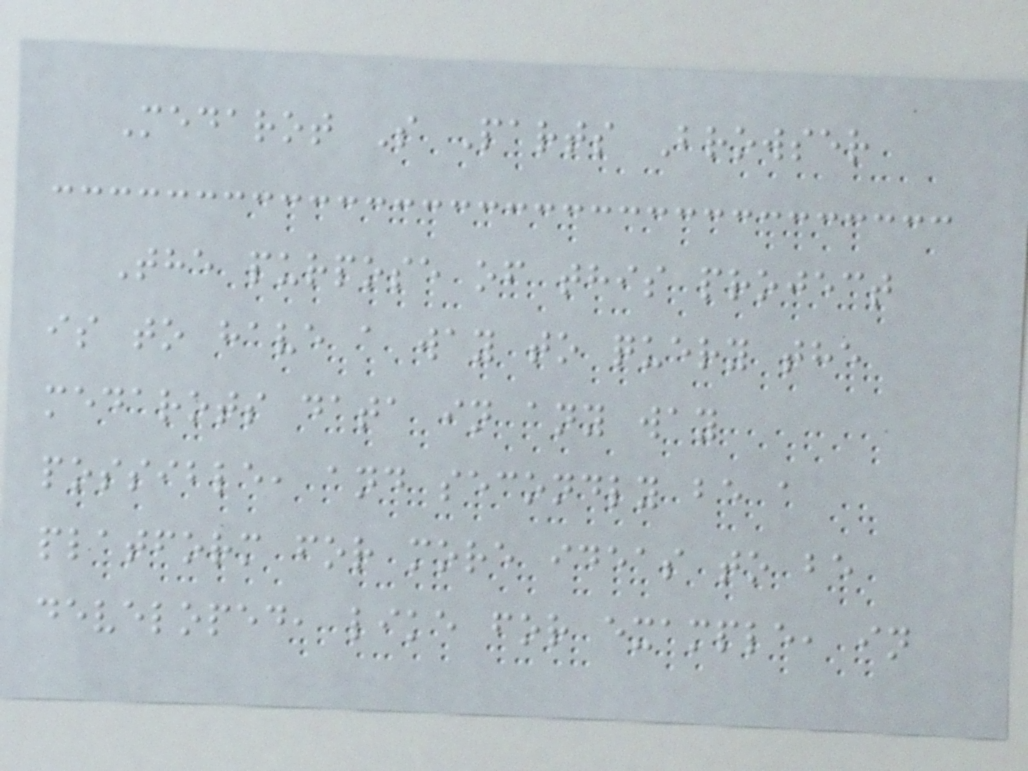Medarot S Parts Browser
The purpose of this project
is to have a way to query the
medarots data in any way
possible, and secondly be a
platform for more ideas to be
developed, like for example, in
